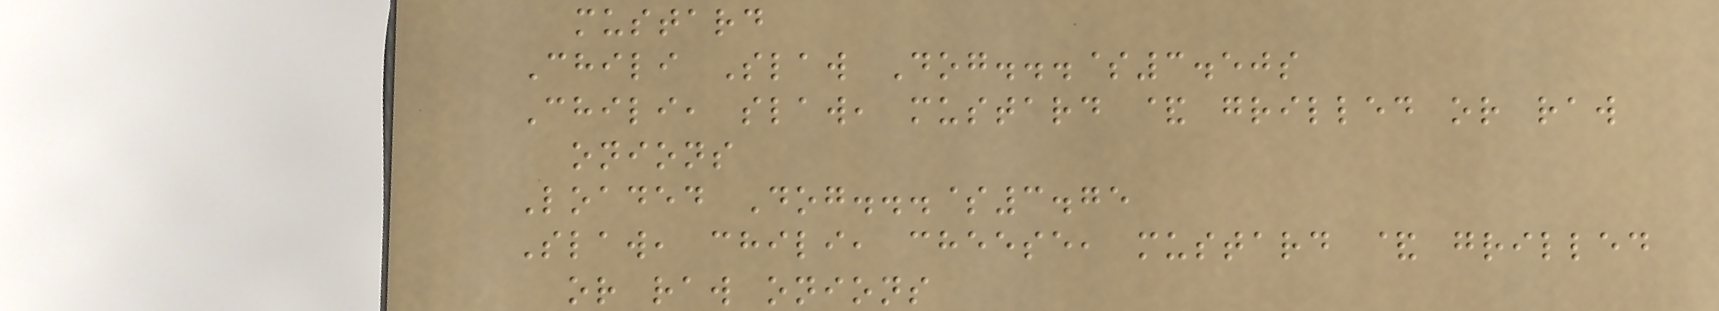mustard
Chili Slaw Dog...$3.50s
Chili, slaw, mustard & grilled or raw
onions
Loaded Dog...$3.75
Slaw, chili, cheese, mustard & grilled
or raw onions
